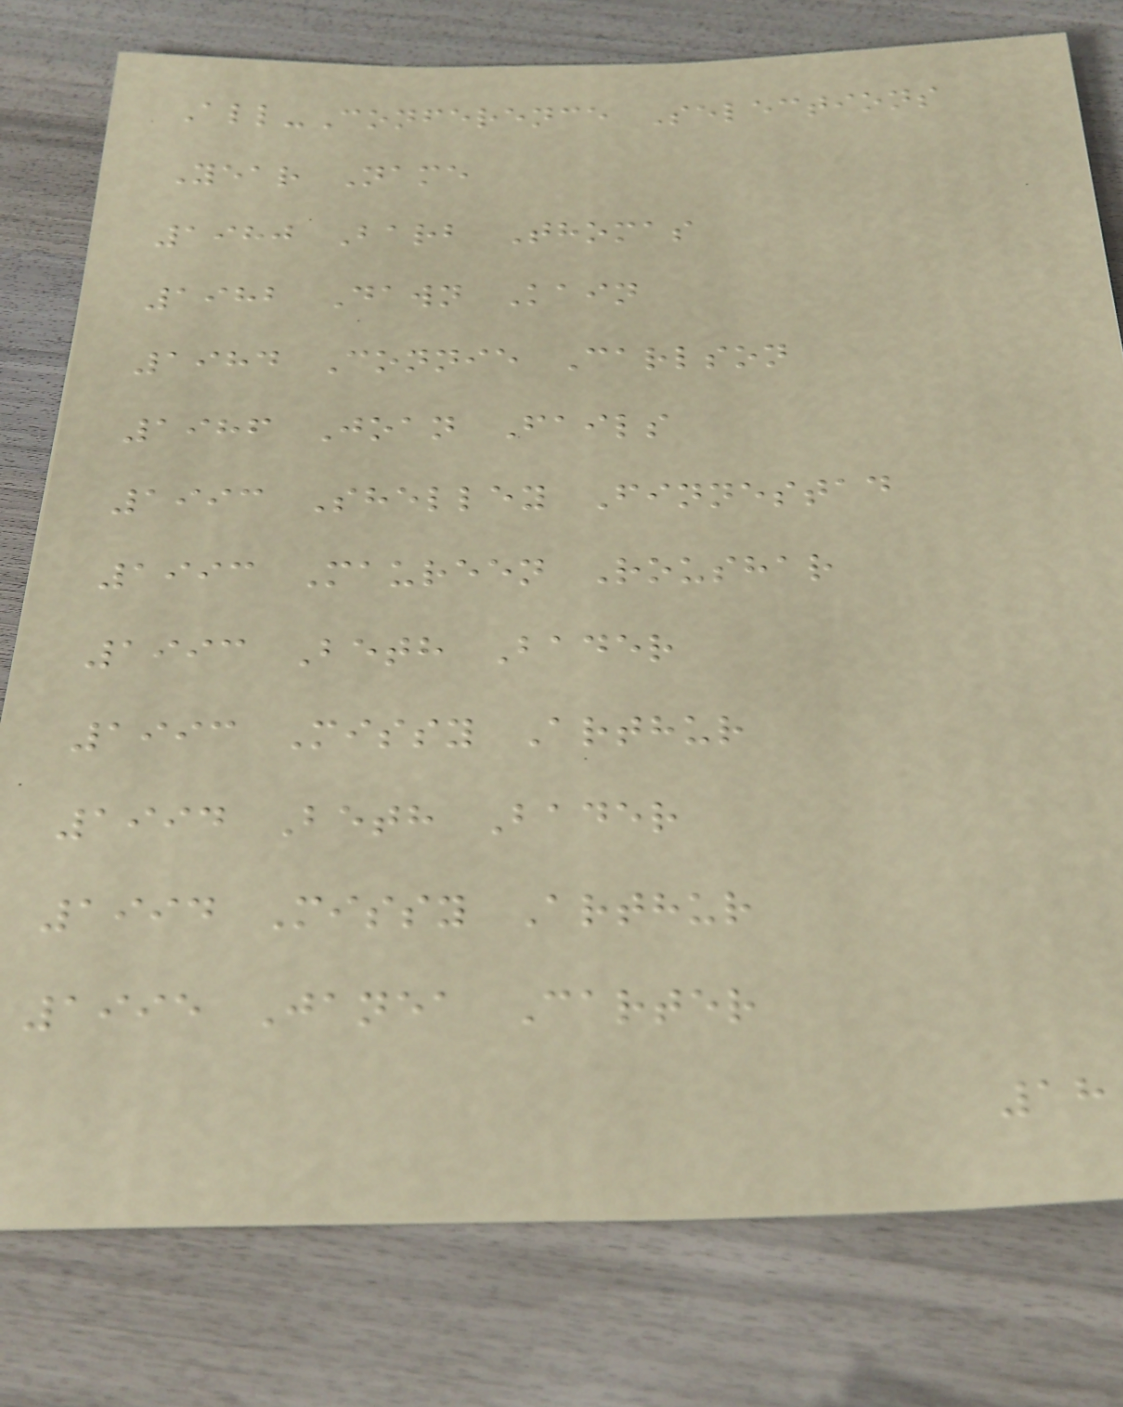All-Conference Selections
Year Name
1980 Barb Thomas
1982 Dawn Kain
1984 Connie Carlson
1986 Joan Fails
1993 Shelley Finnestad
1993 Maureen Roushar
1993 Beth Bader
1993 Missy Arthur
1994 Beth Bader
1994 Missy Arthur
1995 Janea Carter
18
